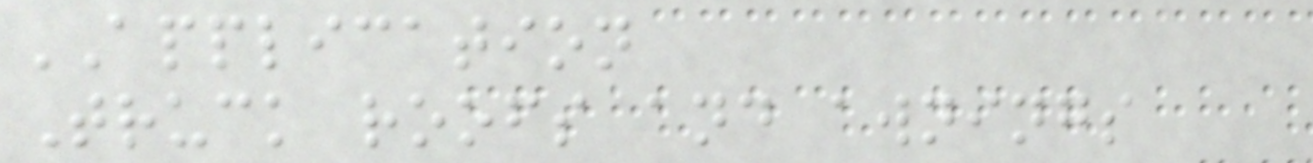APPLICATION
Truck roofs and awnings
